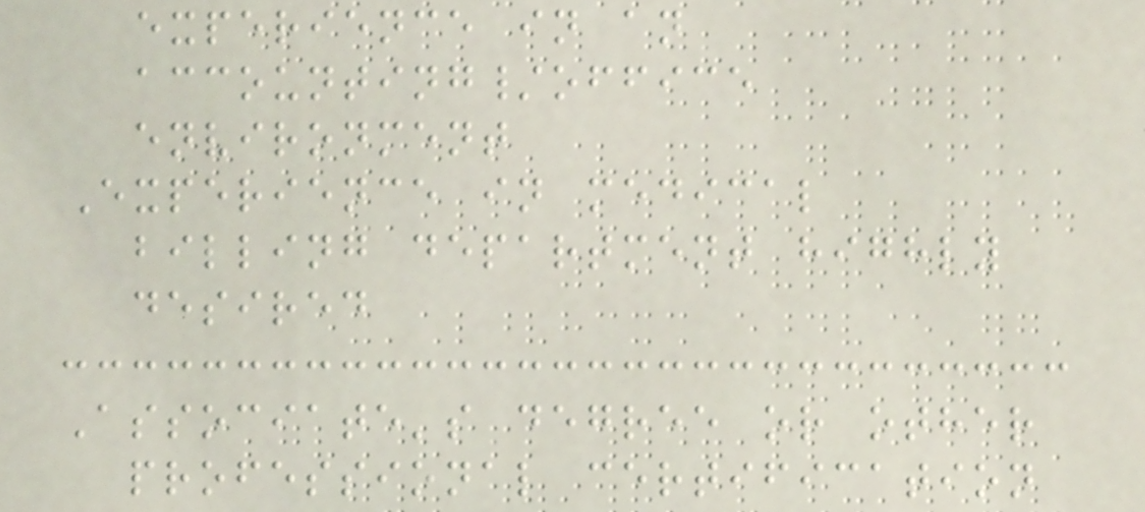experience in an
accounting/office
environment
Experience in medical
billing department highly
desired
Associate's degree or other
professional certification
